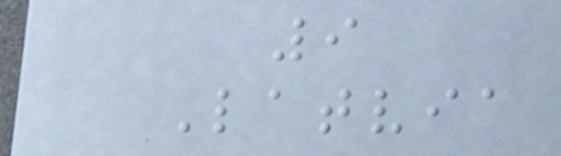9
Latvia
